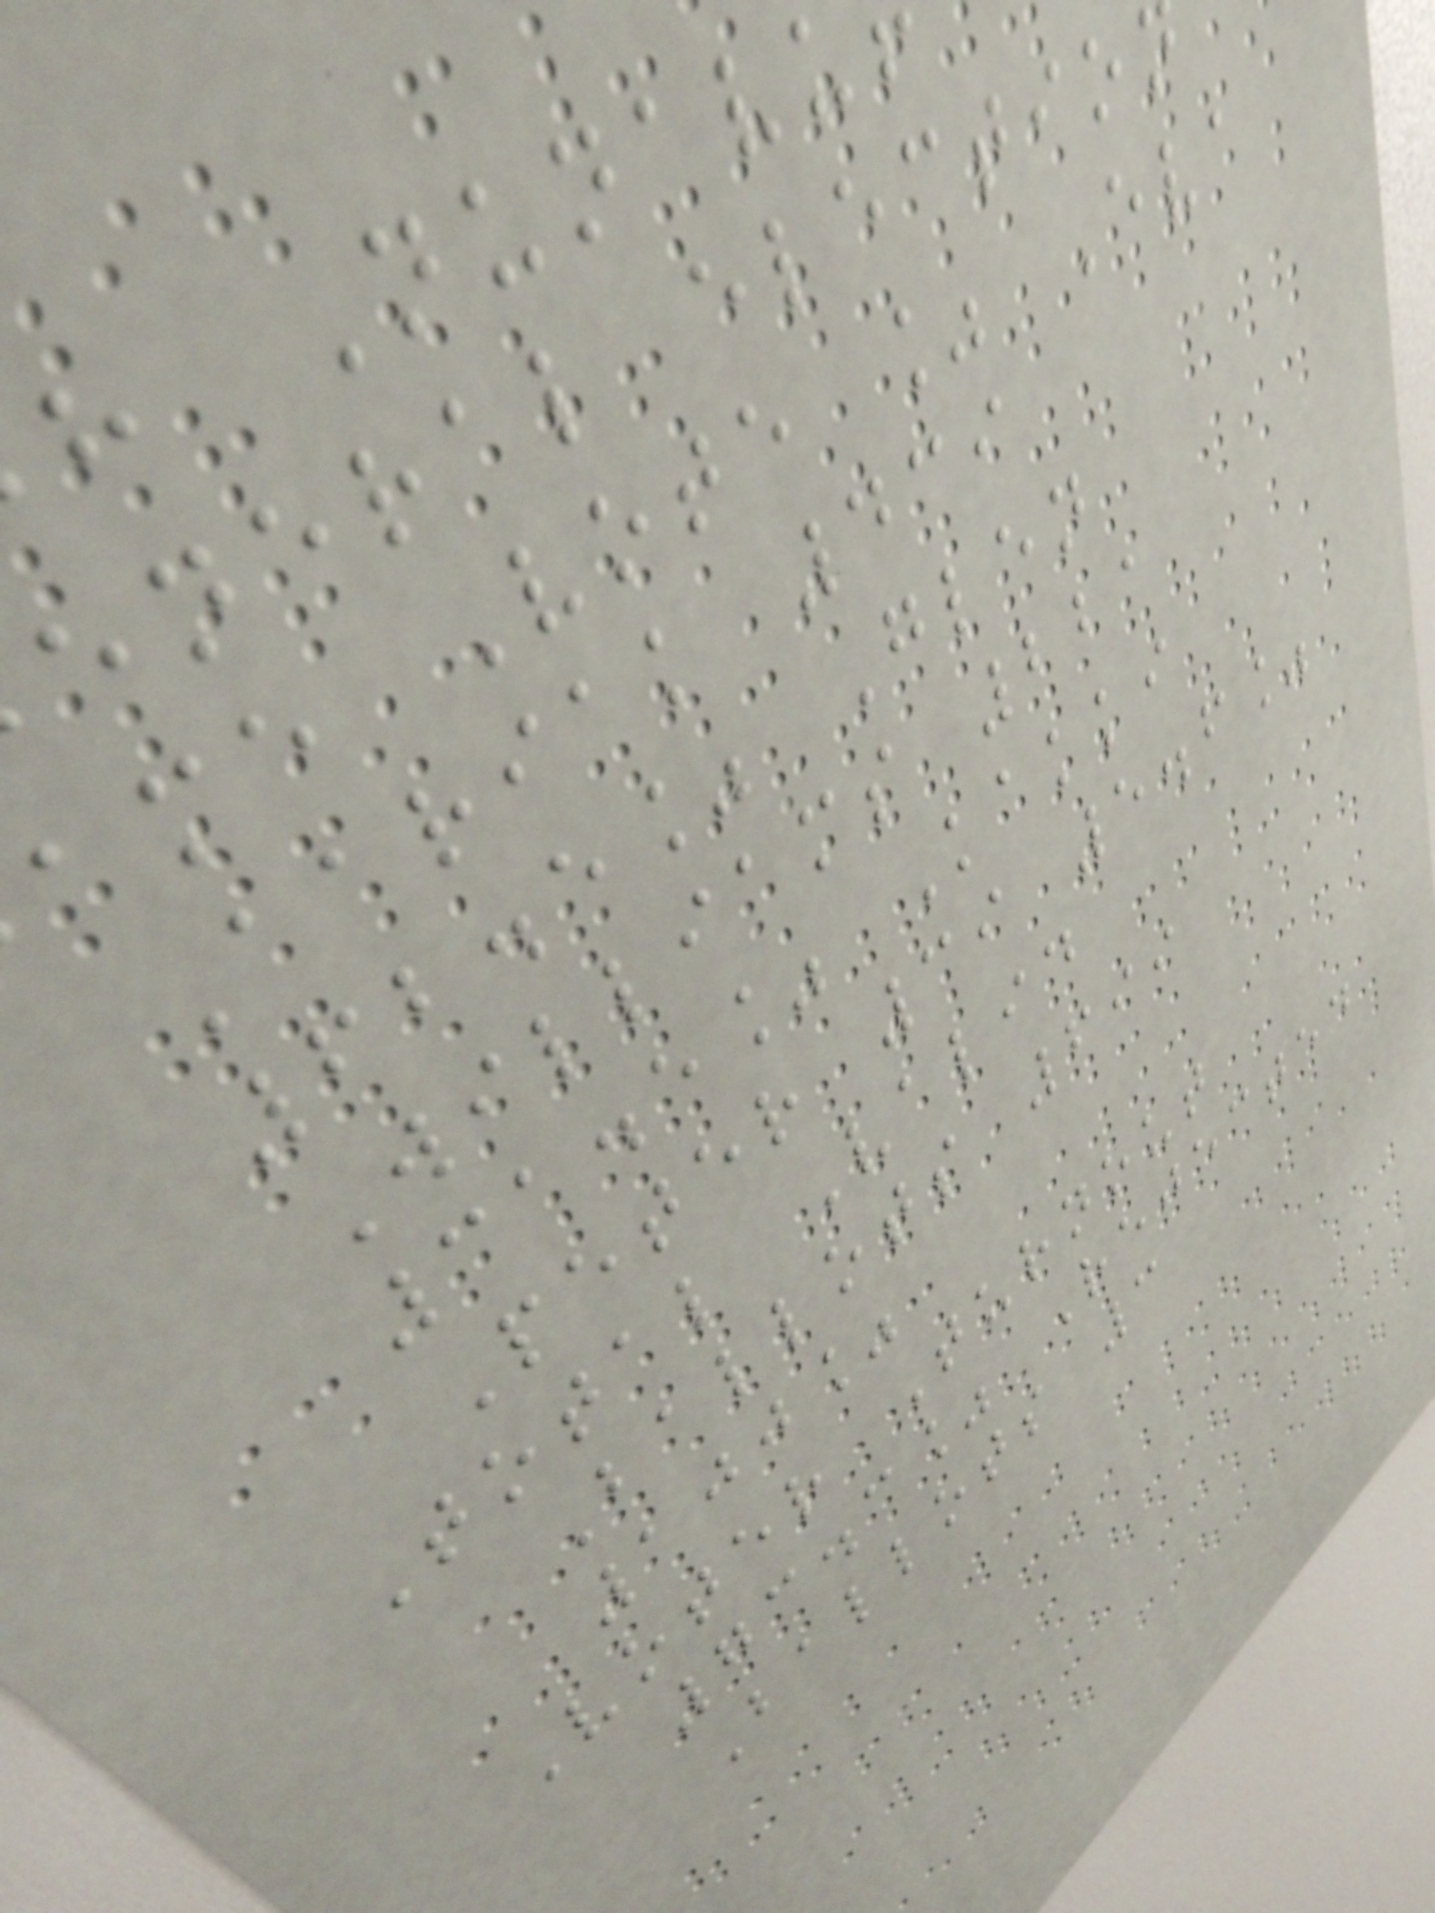h Nunavu
eneral electio
ame Vote % Eva
Aariak 439
62.5% Glen
Williams 221
31.5% Kakki
Peter 39 5.6%
Total Valid
Ballots 699
100%
Voter Turnout
73.3% Rejected
Ballots 3
